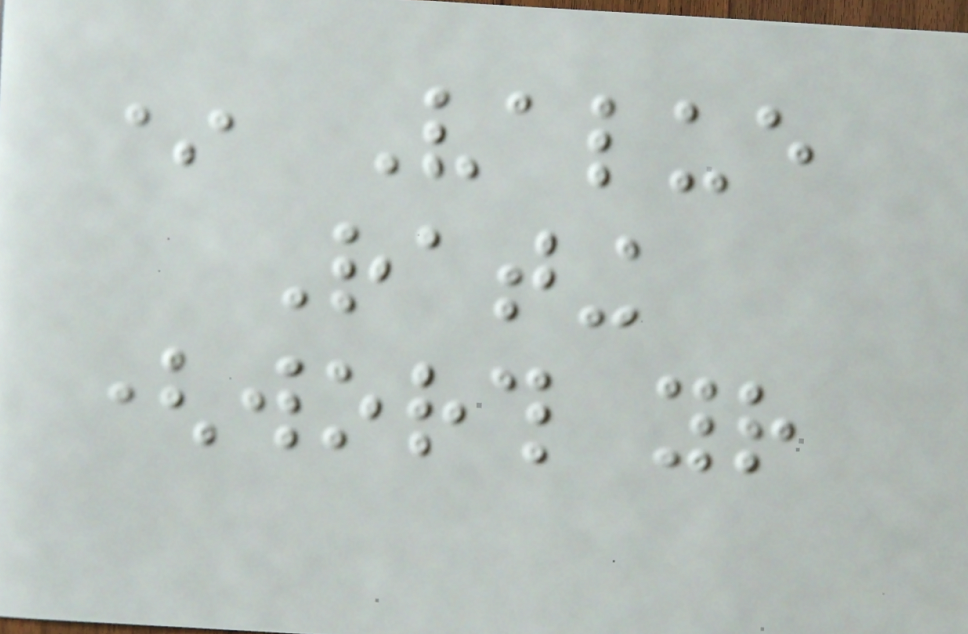* Value
Rating
(worth your
